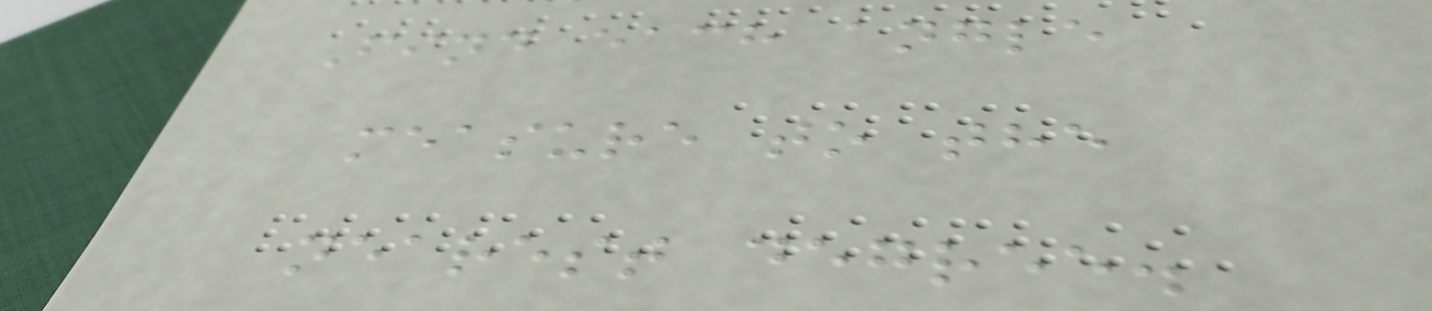Find each angle
measure to the
nearest degree.
